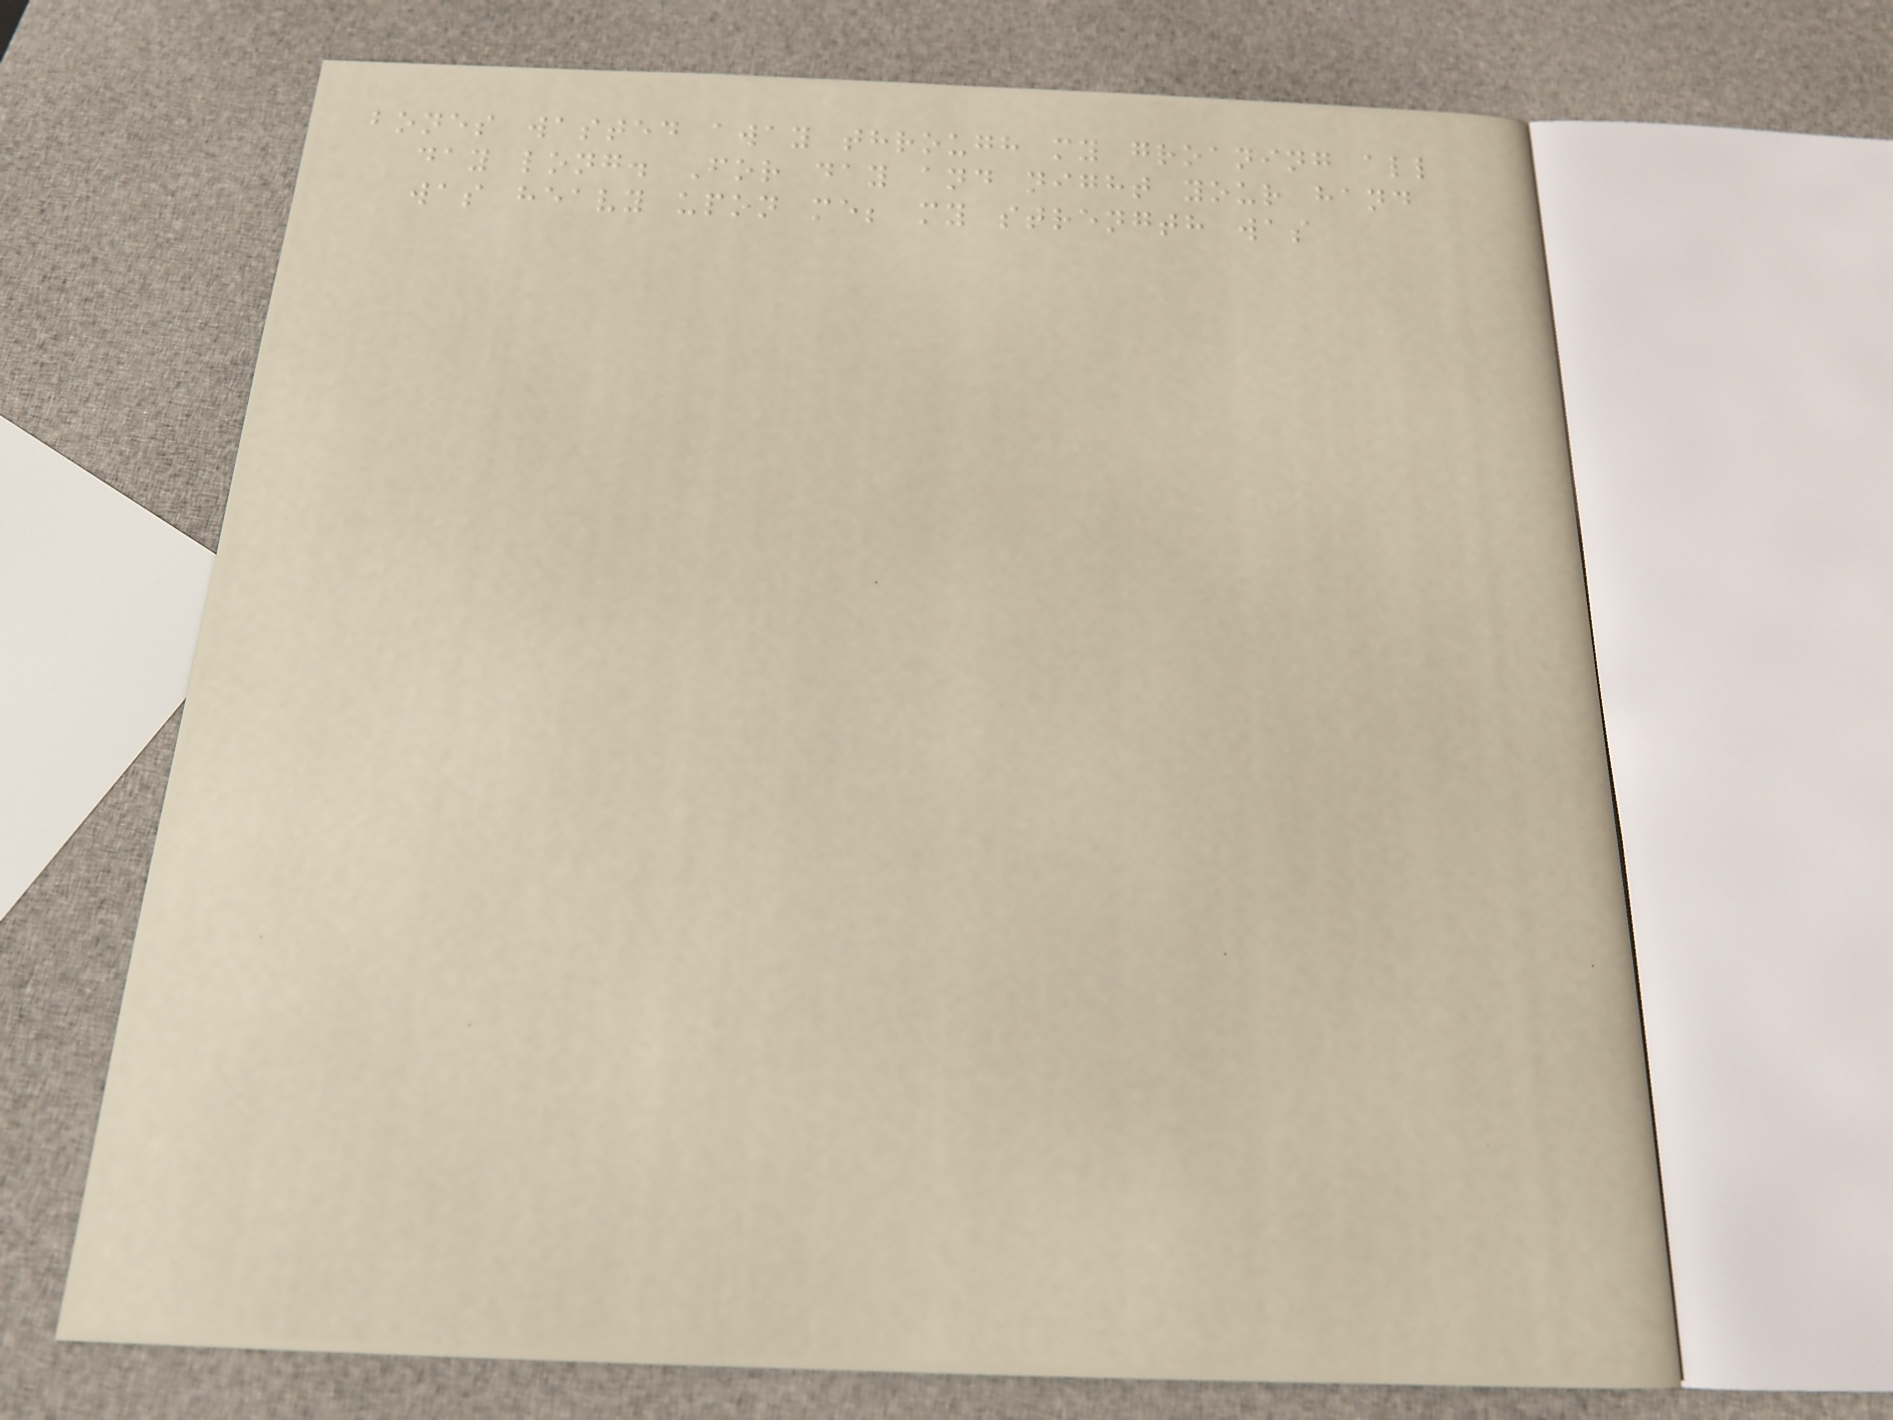bones wasted away through my groaning all
day long. For day and night your hand
was heavy upon me; my strength was
